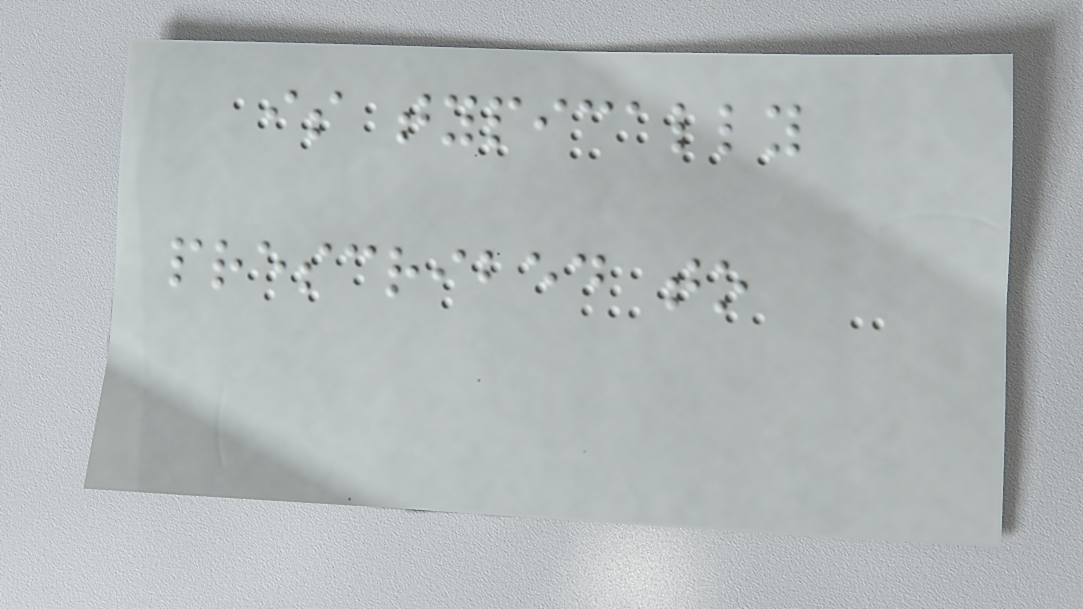is typically
prescribed to
